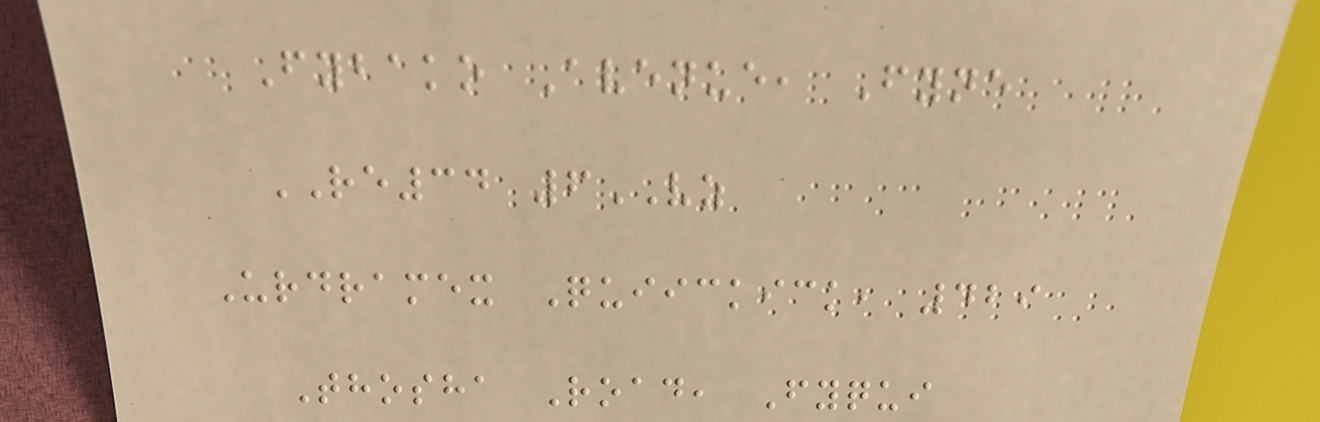Fybako Avenue, Fyne
RE34 6VZ
Urdramex Quiickick, 429
Thosha Road, Fyqui
